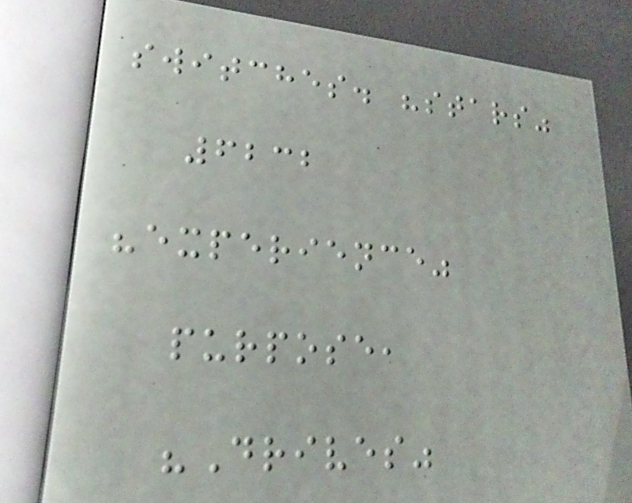switches. "stars"
6232
"experience"
purpose,
"Drives"
